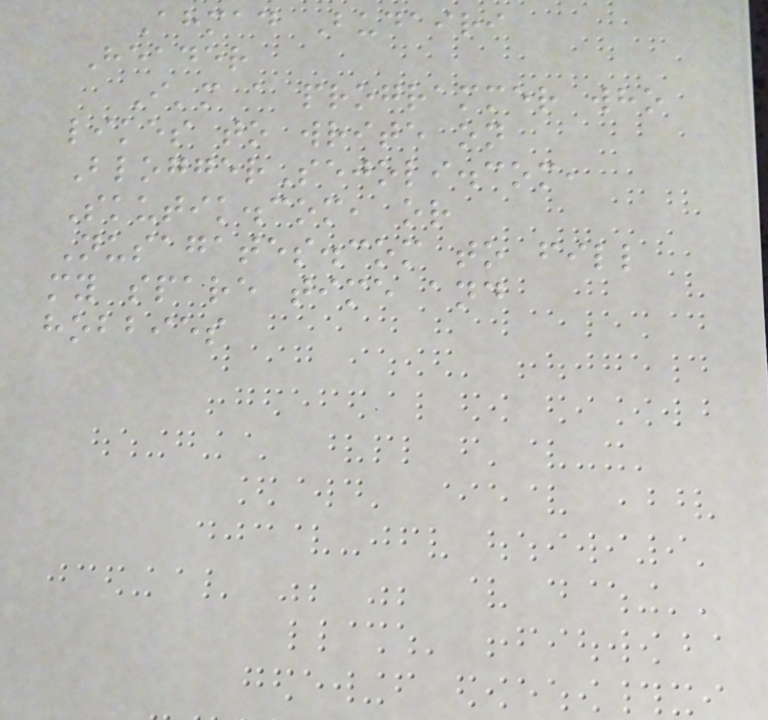Ahmad Budairi
Header
I'm a programmer who
likes to write on
BloggerSejoli.com,
Skutik.com, or
Nusagates.com to fill
my spare time and
hobbies
